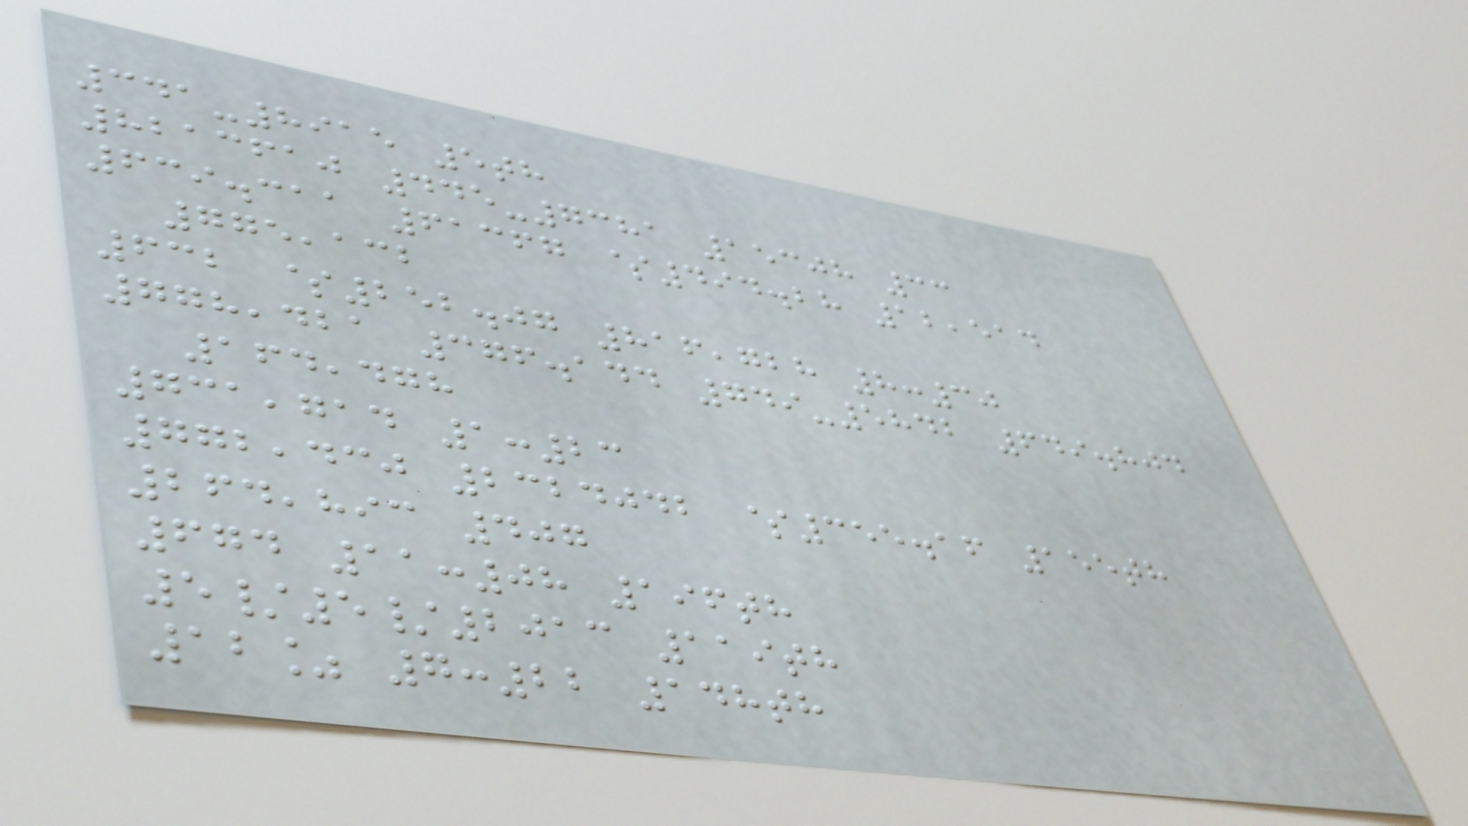341-8915 5th
8213610 445-7381 15308 33
639.311 61367 $494.28 12,514
775,132
632 $252.07 816,728 8:30
778,421 376.144 749-5842 649.804
164,478
731,714 1:23
772,430 2324042 $355.16 155th
264,893 407
674 11:08 196th
5/5/2013 119th
12% 7:22 148th
